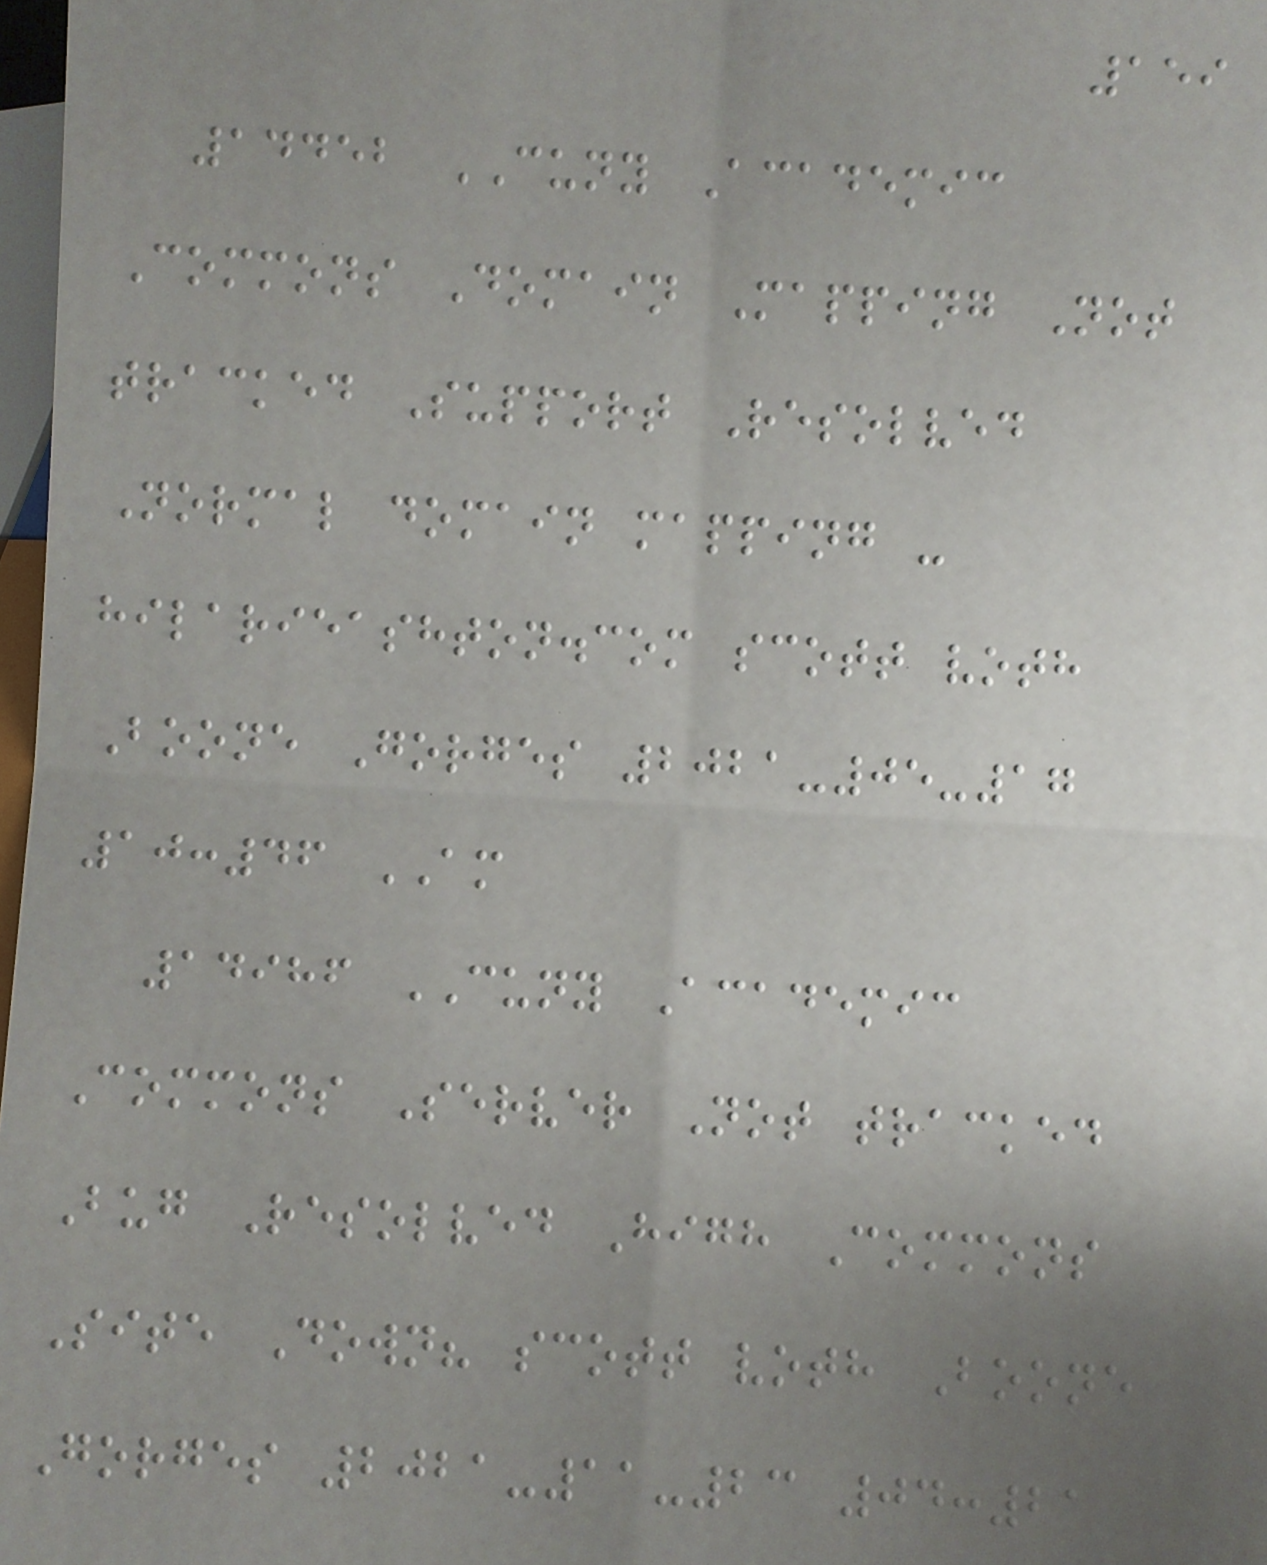159
14452 CUNY Academic
Commons Domain Mapping Not
tracked Support Resolved
Normal domain mapping -
hilarieashton.com scott voth
Boone Gorges 2021-05-17
10:46 AM
14986 CUNY Academic
Commons Server Not tracked
Bug Resolved High Commons
Site Down? scott voth Boone
Gorges 2021-11-23 04:21
